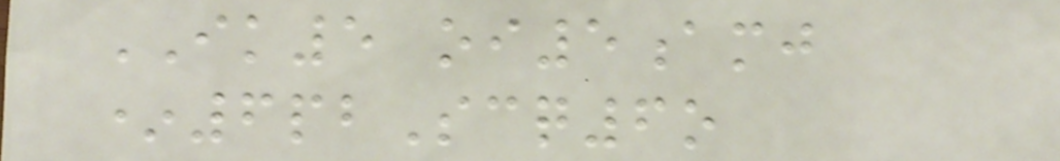IK5 oi5amj
*6pbScq6o
